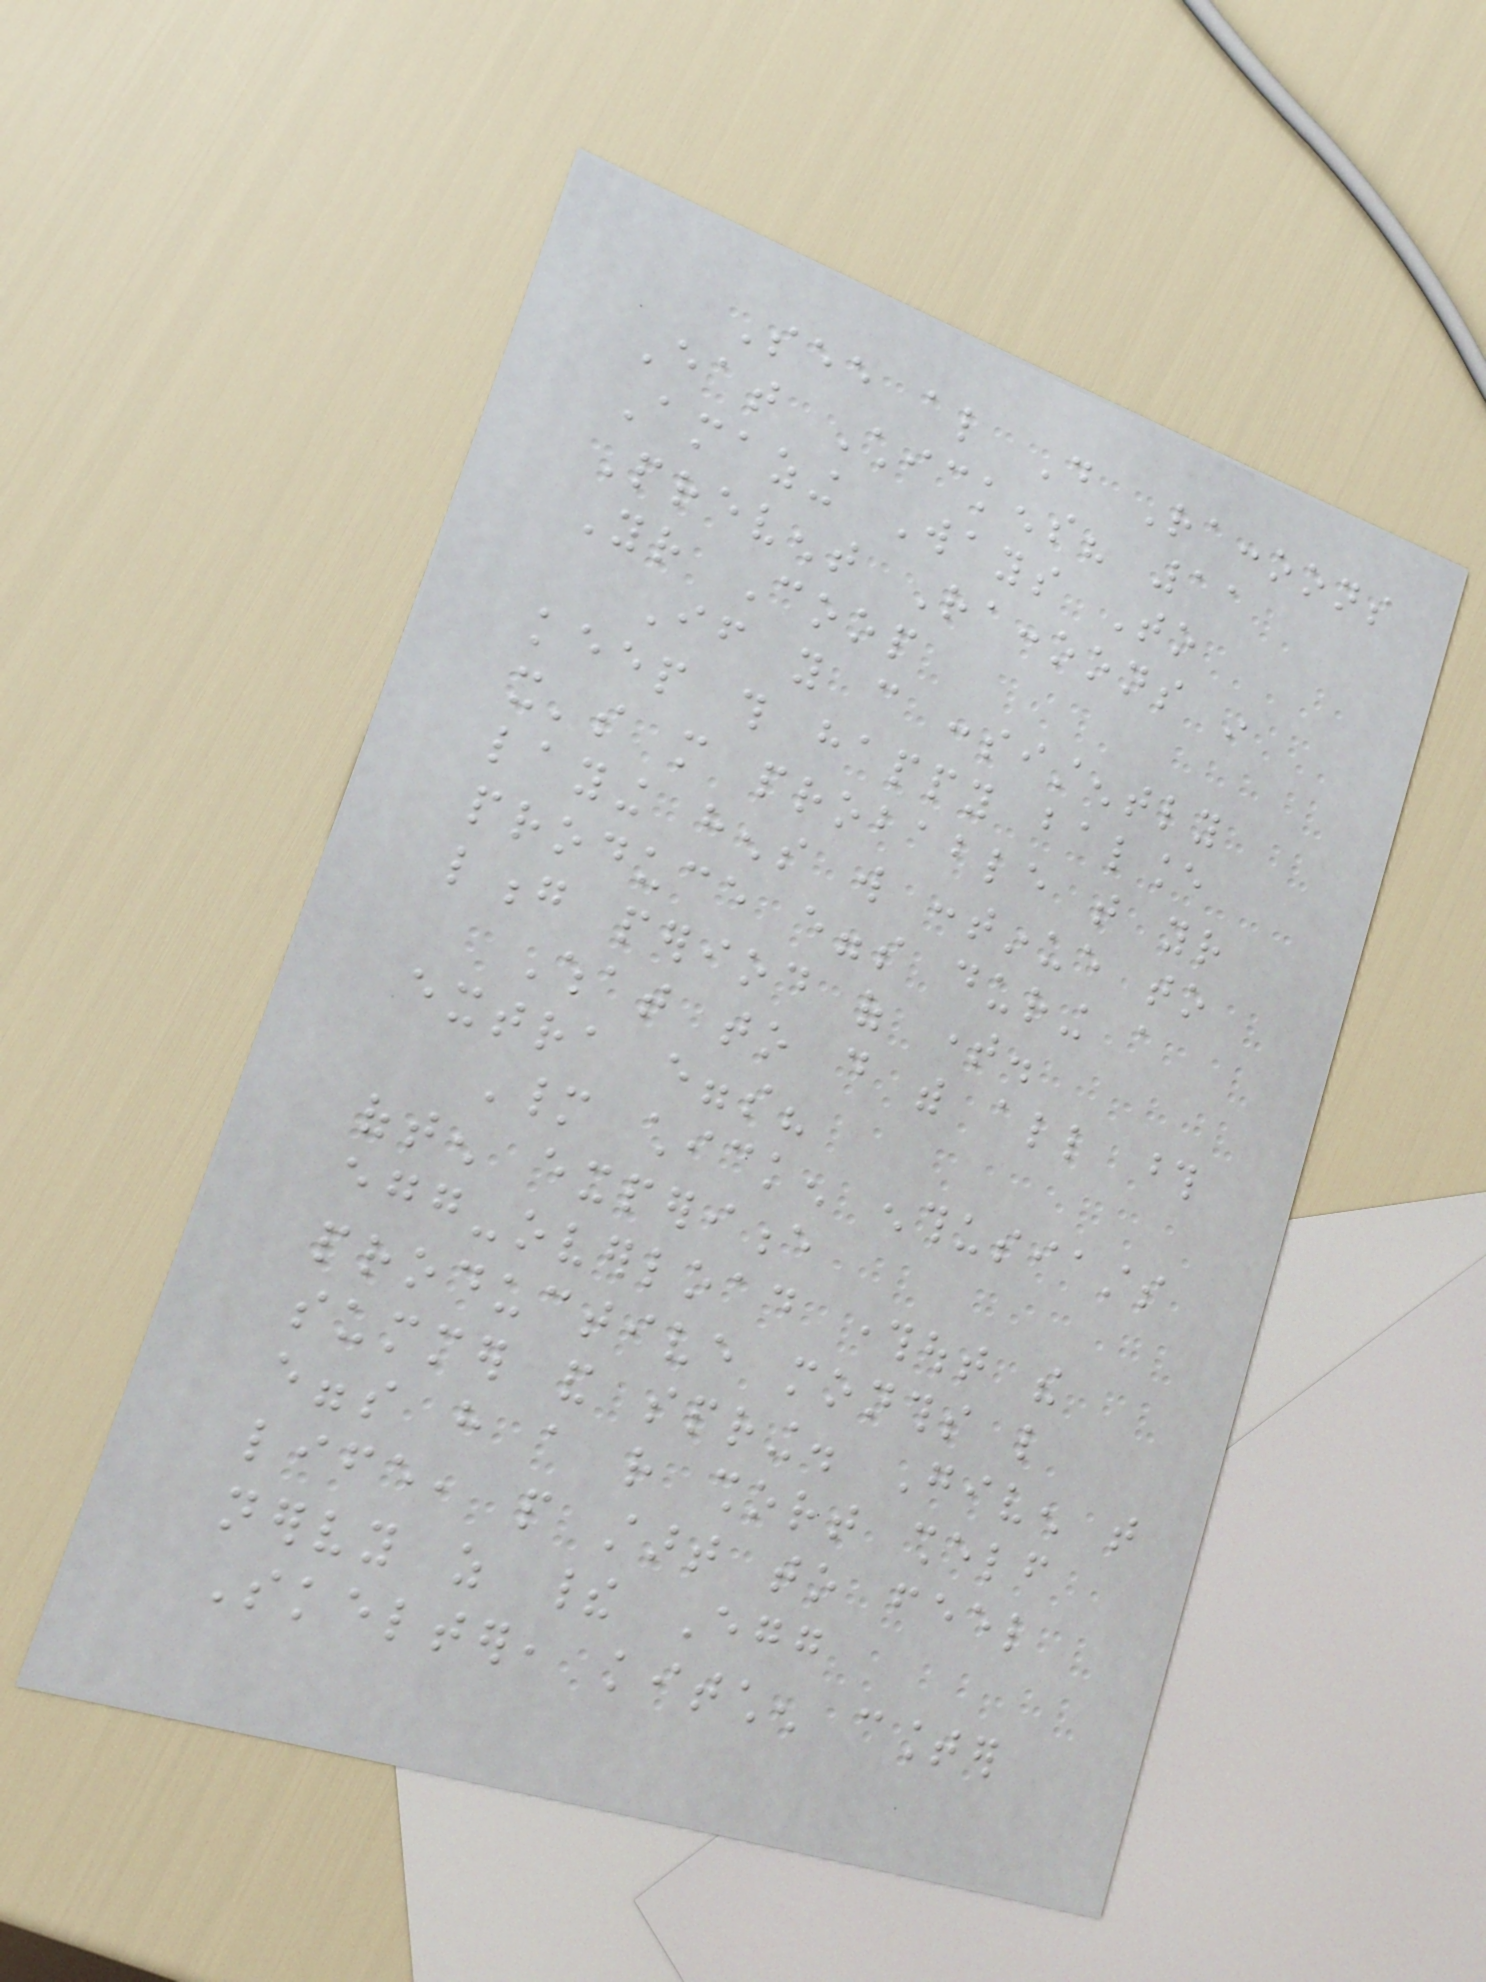See also Do Raccoons
Eat Chickens? 11
Amazing Ways To
Prevent Raccoons in
Your Coop
If you can consistently
keep this happy balance
it's more probable that your
laying hens will continue to
produce eggs during a
long period of time.
What to do with all those
extra eggs?
Many chicken enthusiasts
often experience
egg-overload throughout the
productive months like
summer and spring. Given that
eggs have a rather short shelf
life, people start to feel
nervy as their Egg
Skelter, kitchen counter
